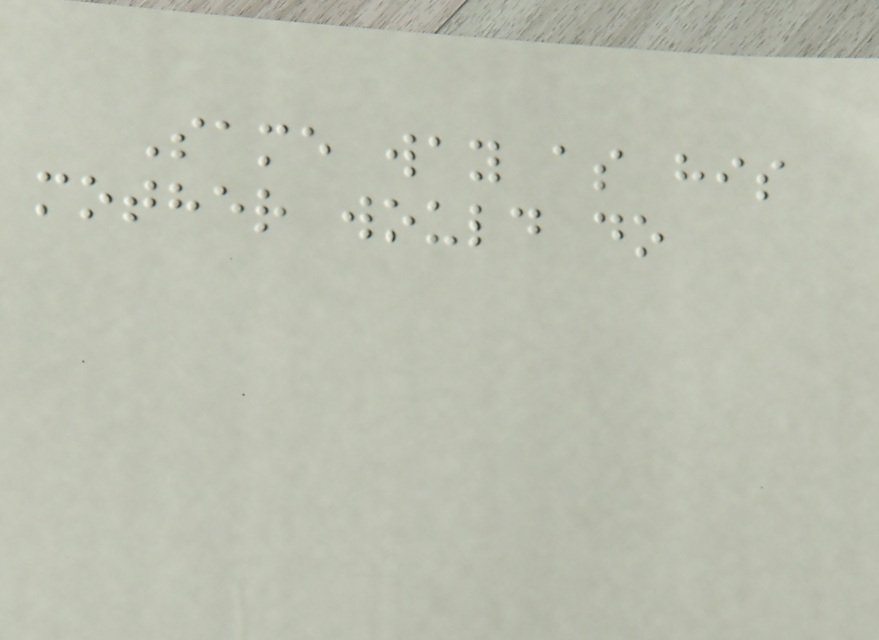Same way as his
mother would do
